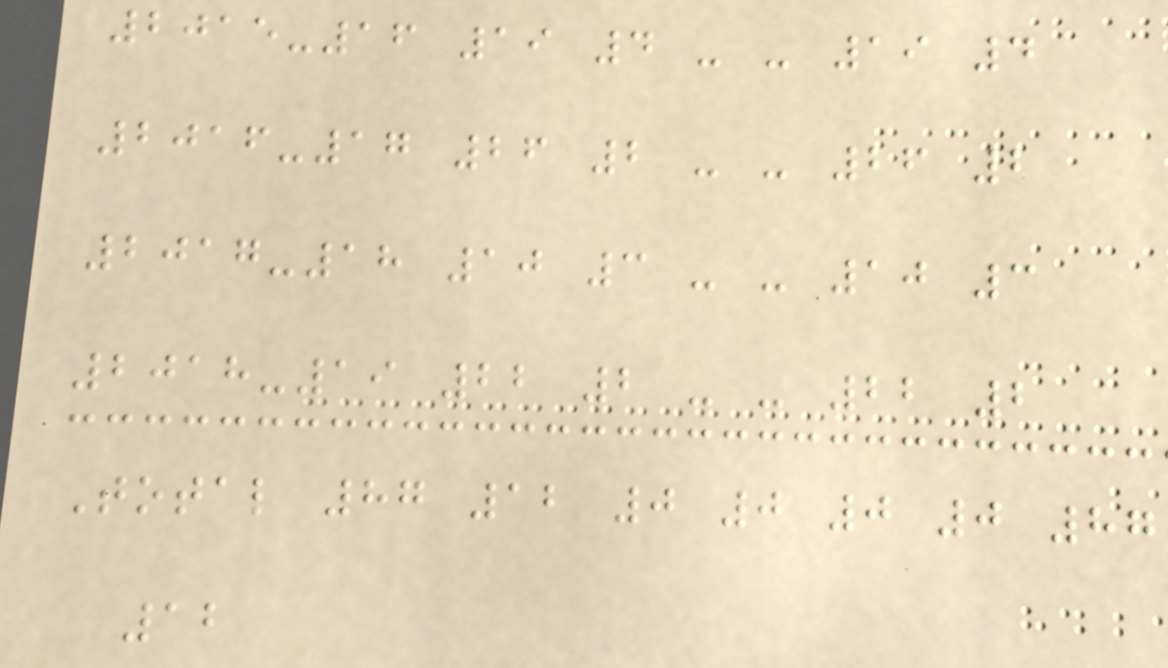2015-16 19 4 - - 19 4
2016-17 26 2 - - 26 2
2017-18 10 3 - - 10 3
2018-19 22 2 - - 22 2
Total 87 12 0 0 0 0 87
12
